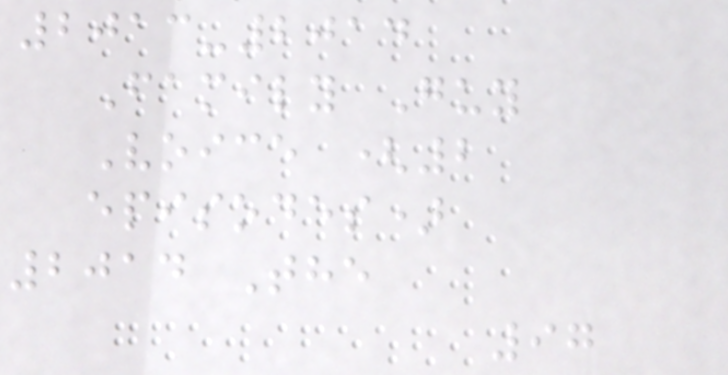2013-2014
Family Guy
Voice (2
episodes)
2014 The
97
